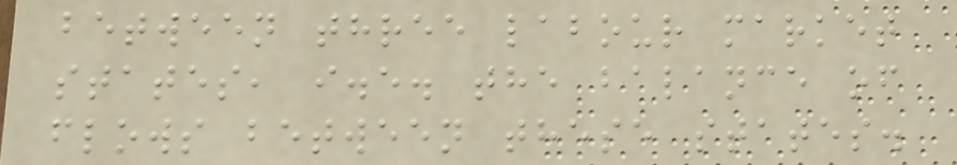between three labour market
states, i.e. the balance of
flows between these states.
